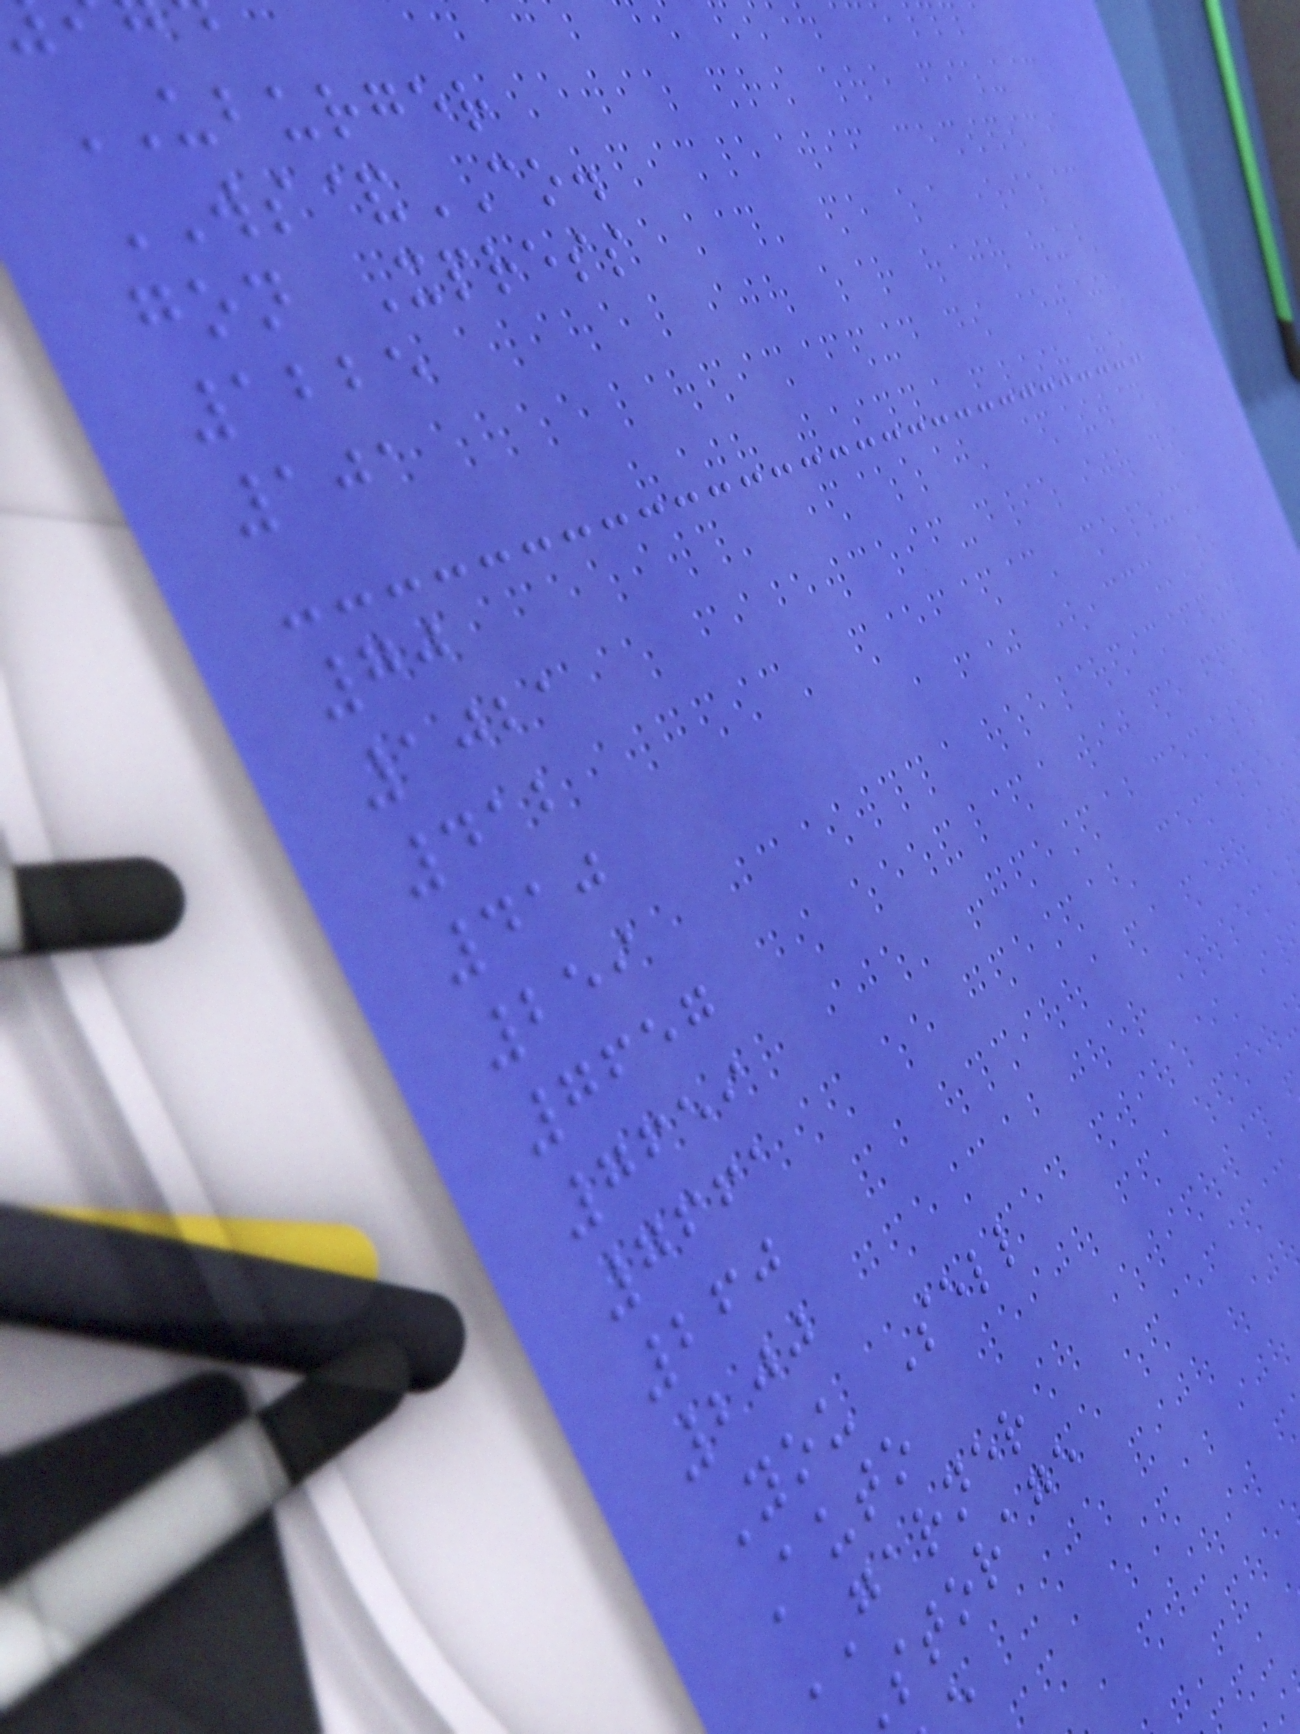UBURGER
WS&CO.
gon Xpress
1225
101
70
1021
412
410
259
7657
7659
7661
260
200
You Sell
Auto
GARNER
storage
